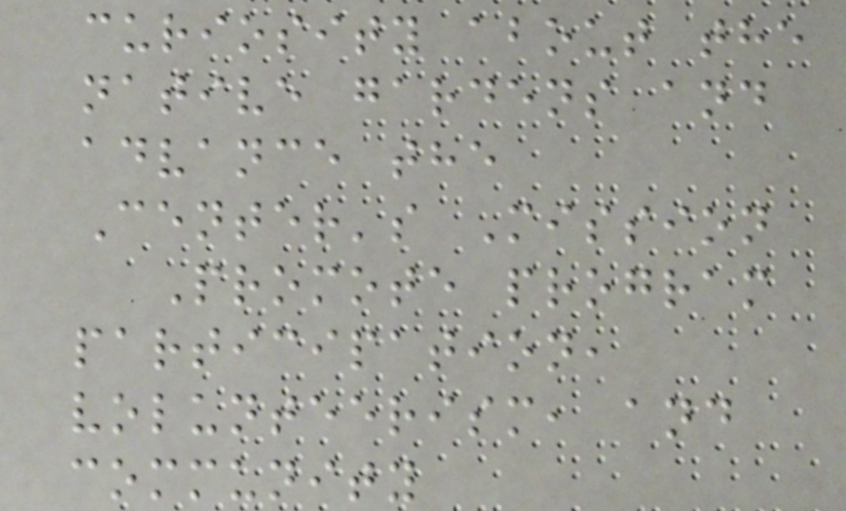curiosity about the
native gardens and
advance the
Center's Mission
Promote program
participation,
volunteerism, and
community
